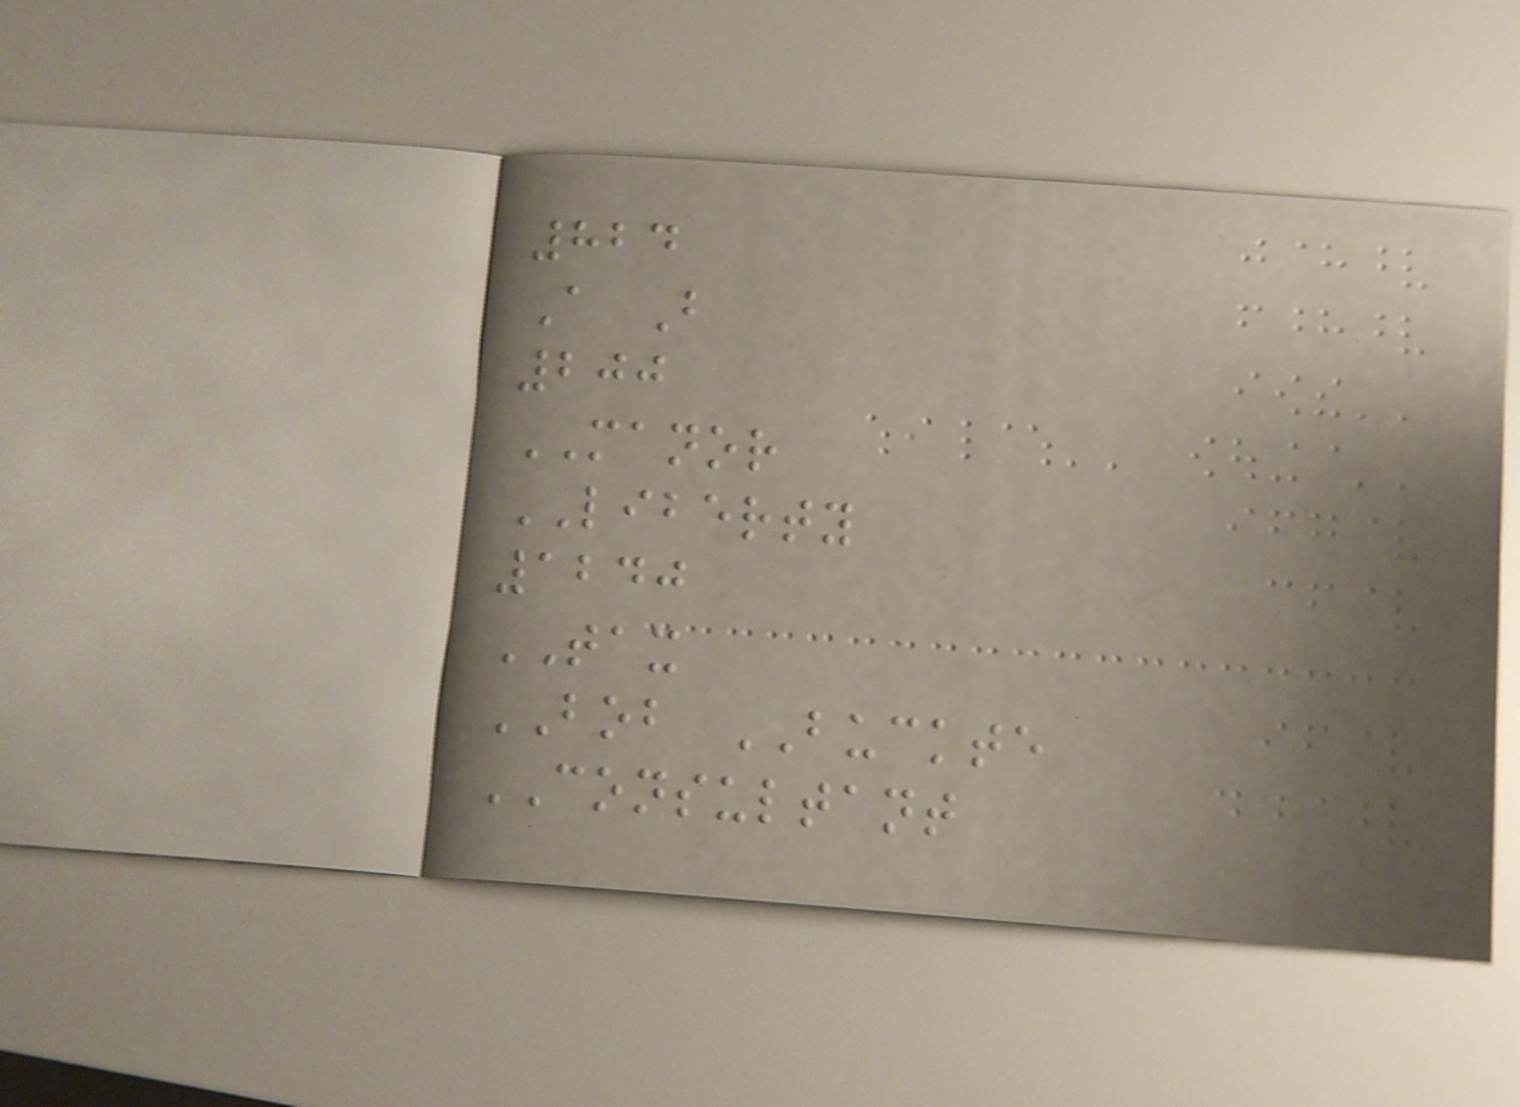824
A B
200
MANOR
LIBERTY
1240
TAX
BOB BUCKTE
CONSULTANT
